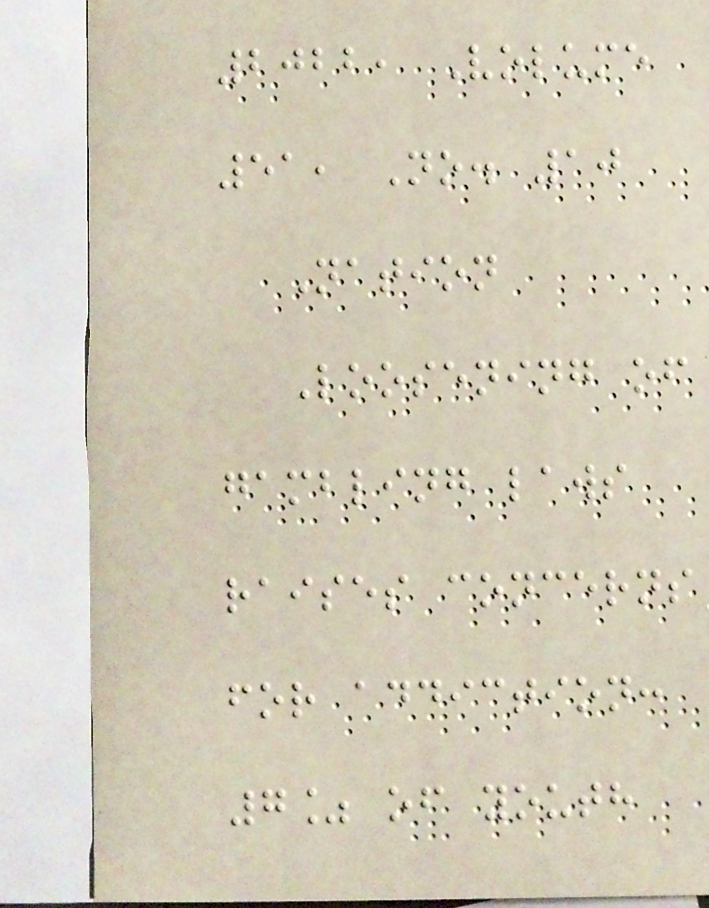2022, Volume
51, No. 10
Nation
Loosening of
gambling laws
raises concerns
for addiction:
7% of youth
